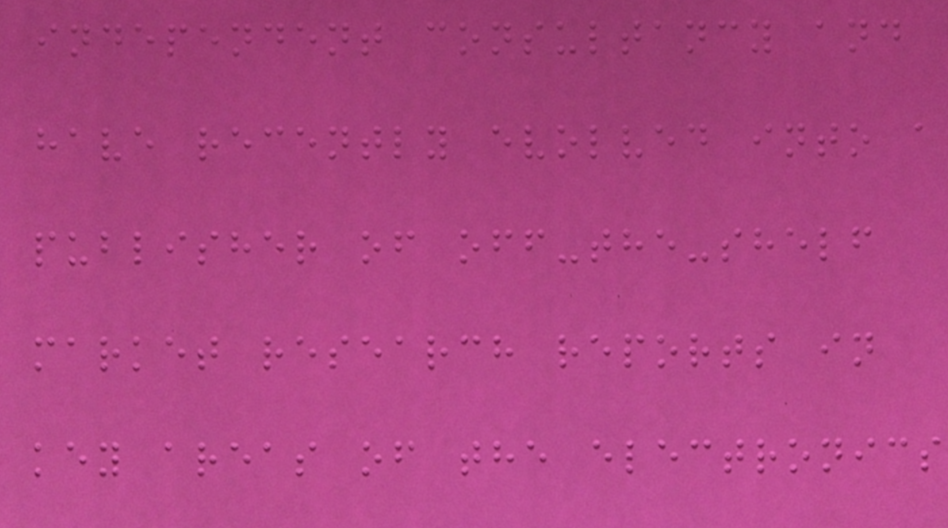independent consultancy and
have recently evolved into a
publisher of off-the-shelf
market research reports in
key areas of the electronics
